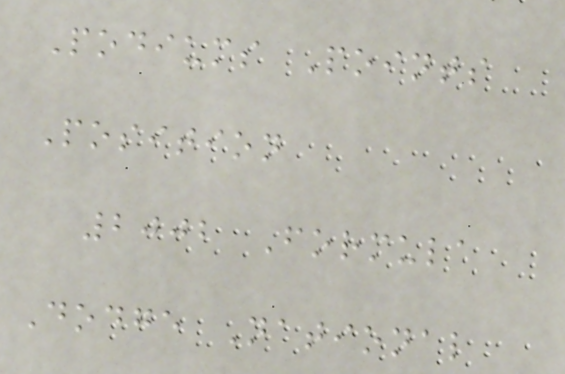Podiums Points
Position
2002 Formula
Dodge National
